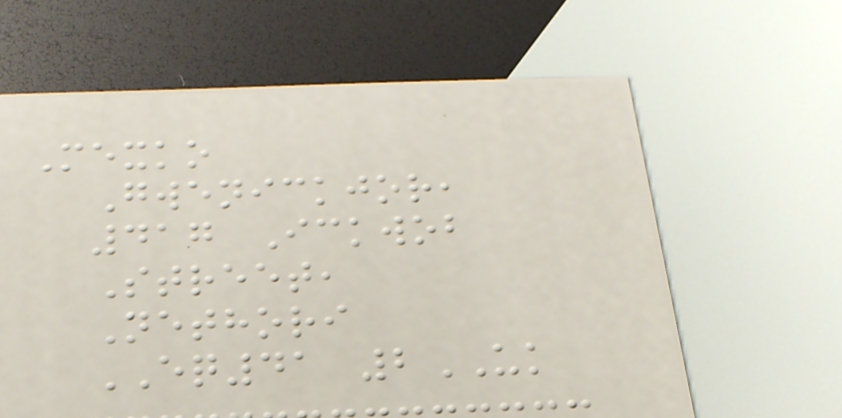Mexko
Gwenickjor,
417 Ickwob
Street,
Nethori
EQ41 2UK
